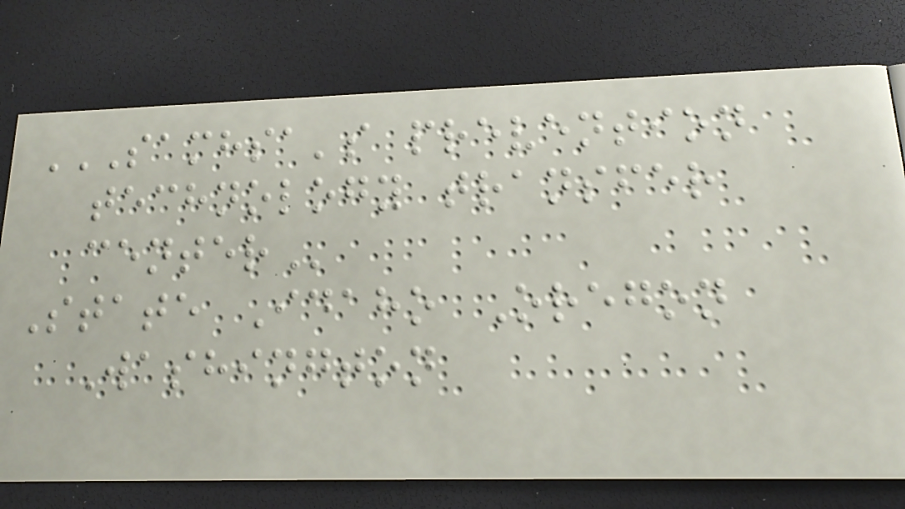SAMHSA'S PREVENTION
TECHNOLOGY TRANSFER
CENTER
State Idaho Oregon
Washington
